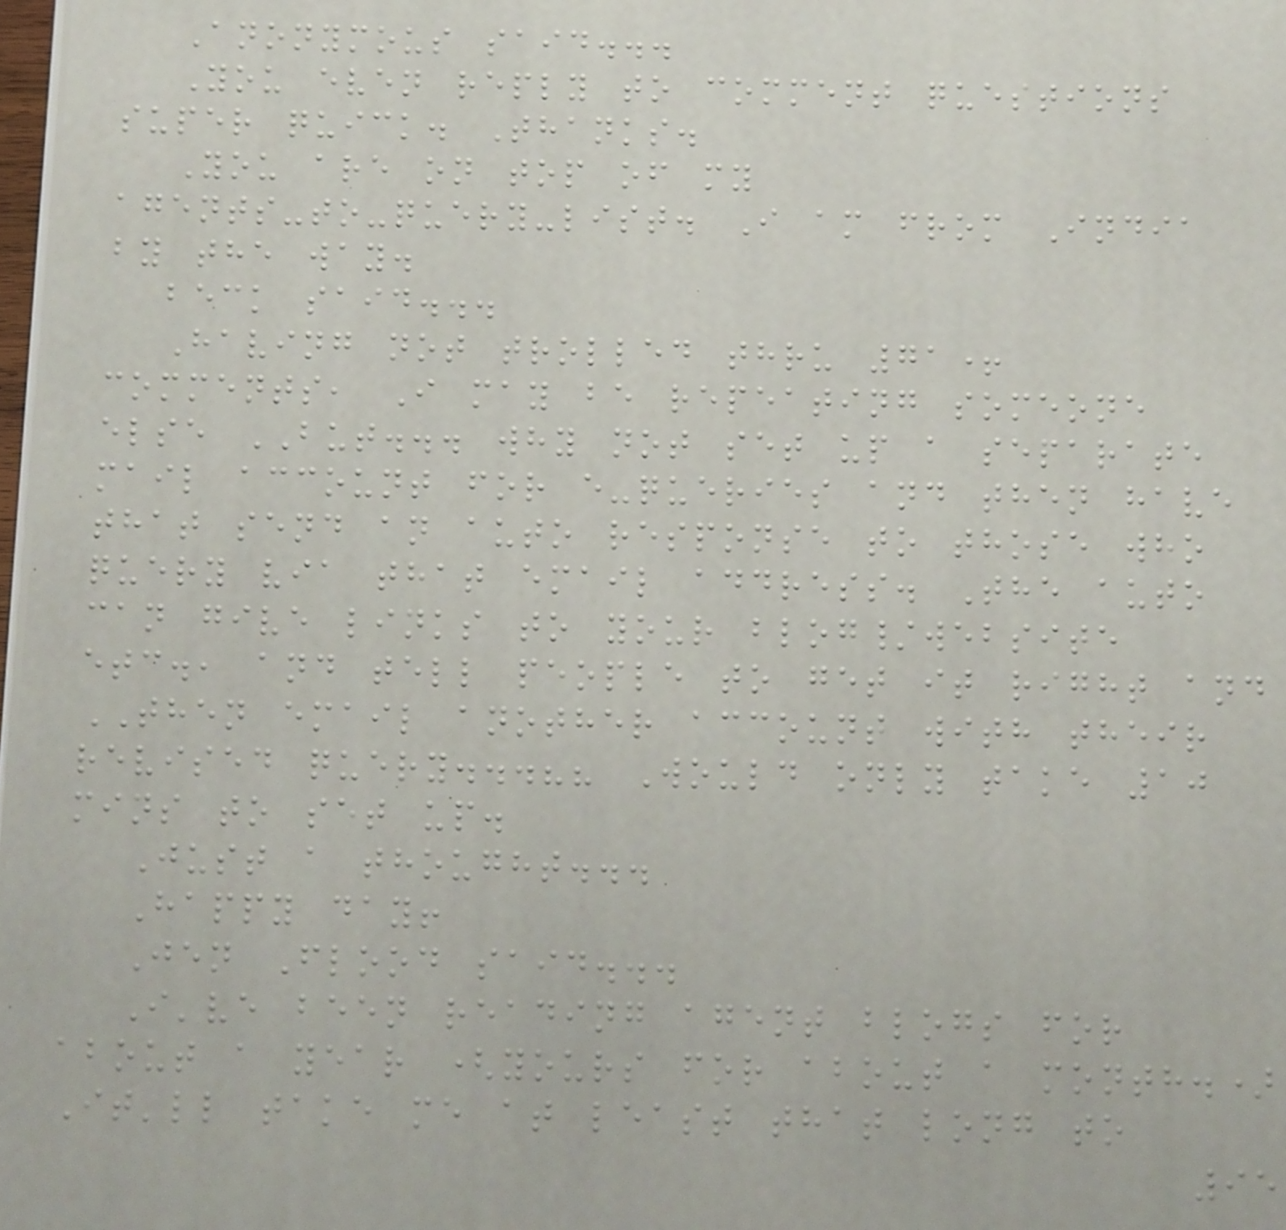Anonymous said...
You even reply to comment questions
super quick. Thanks.
You are on top of my
agents-to-query-list. I am from India
by the way.
beck said...
Having not trolled thru 71+
comments, I may be repeating someone
else BUT... why not set up a separate
mail account for e-queries and then have
that send an auto response to those who
query via that email address. The auto
can give links to your blog/website
etc., and tell people to get it right and
THEN email another account with their
revised query...?? Would only take 10
mins to set up.
Just a thought...
Happy day!
Jen Flood said...
I've been reading agent blogs for
about a year (yours for about a month.)
It'll take me at least that long to
95
